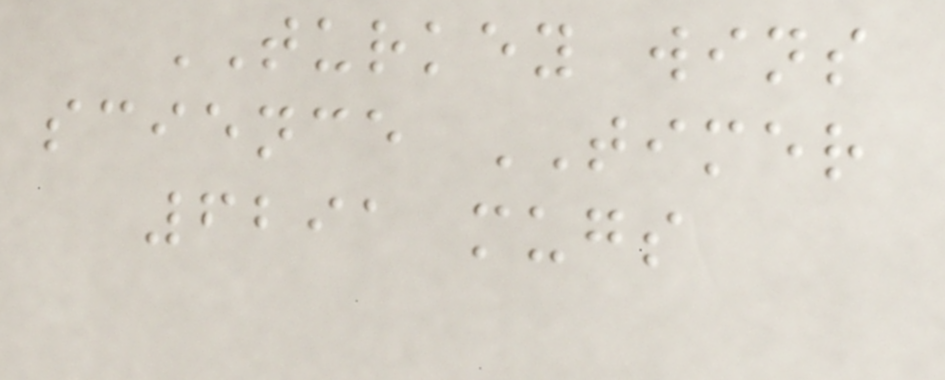TURKEY wins
science TIMER
6291 mugs
